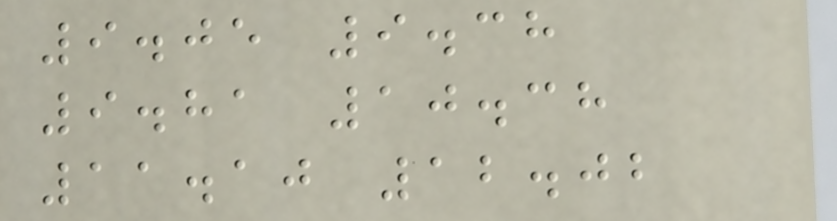9.05 9.38
9.81 10.38
11.10 12.02
